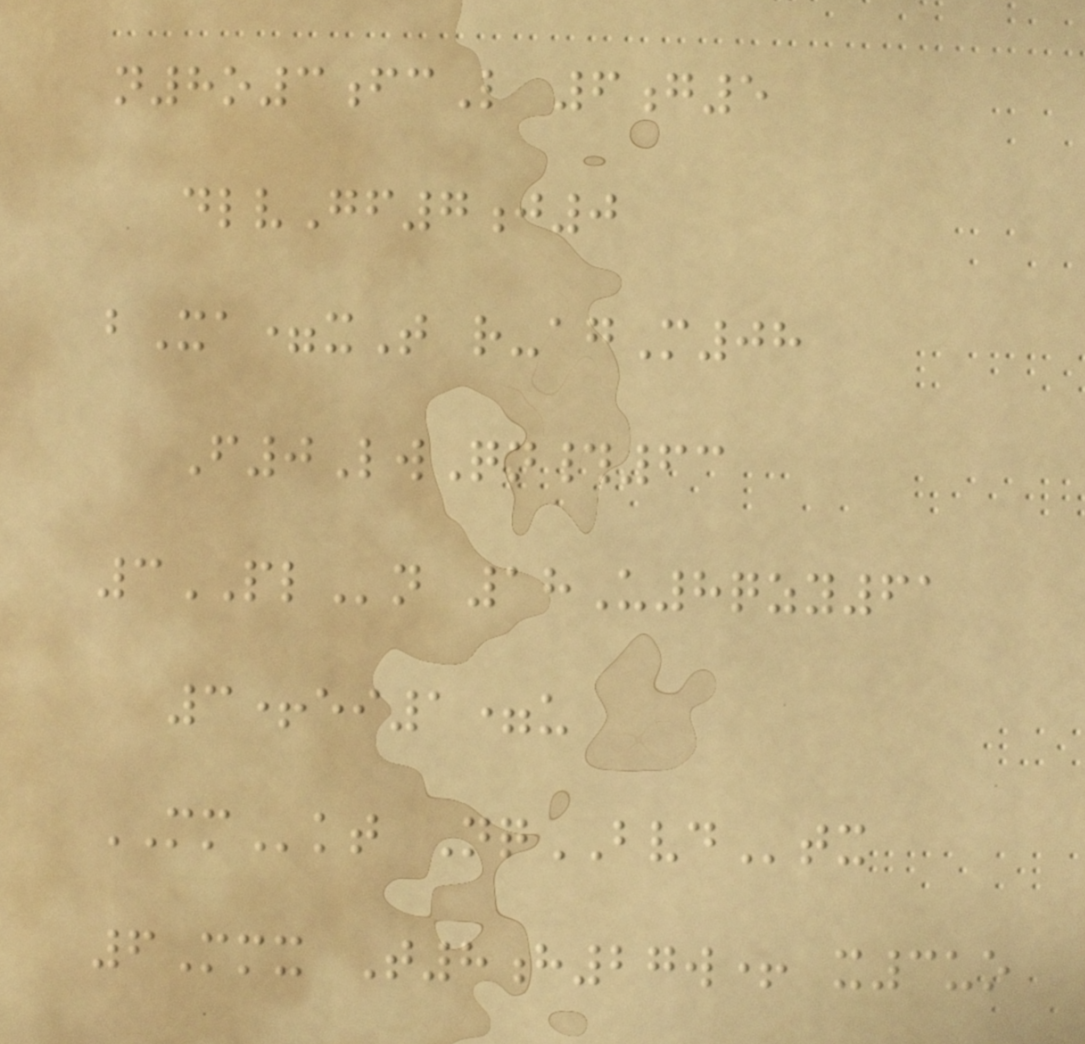n8o3fcL 6g5
dlvGf7j0
bXa=xT r-agM08
F0LwQn#63
3PLn 18U8qzy61
3+ei1=u
MMkt NqBVDtx
6Mmx T8h27w+ x3uo
